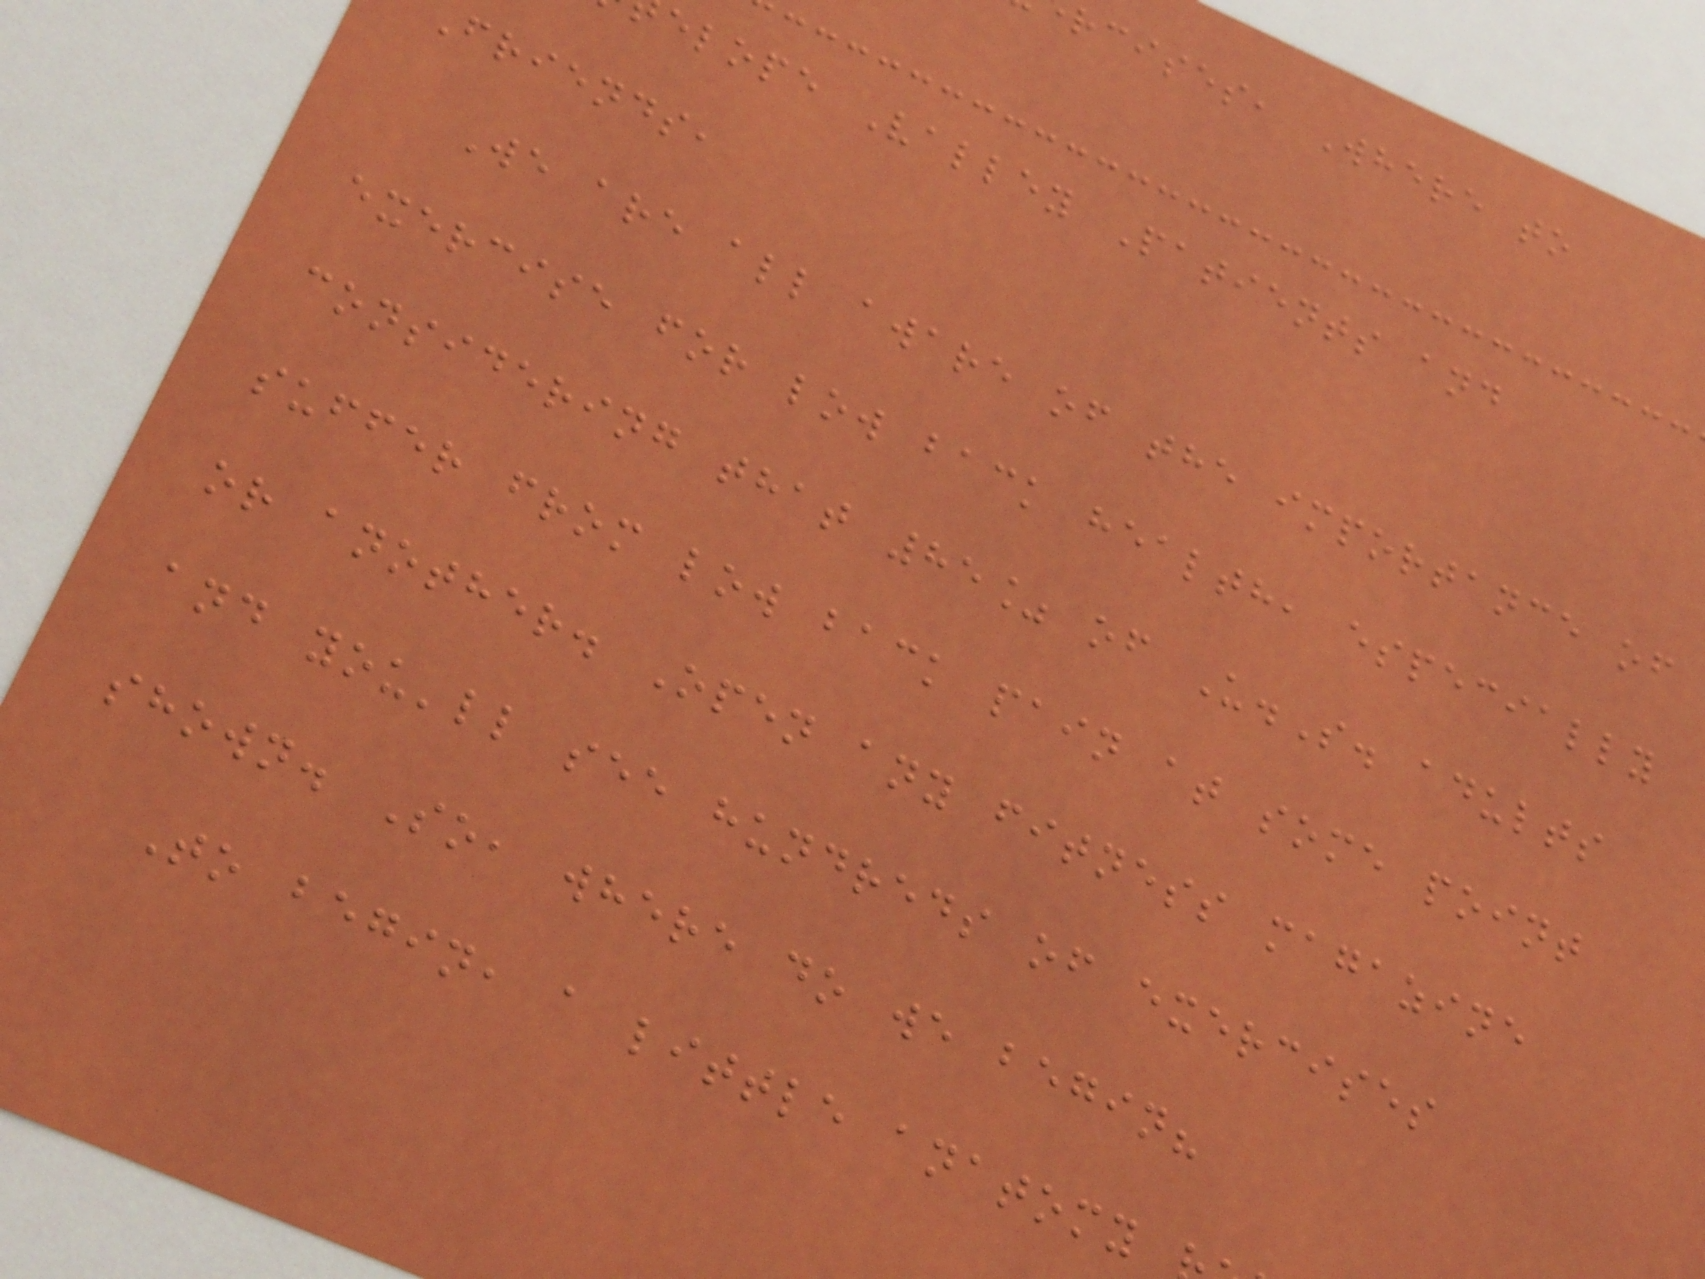rcises, Where to
elope Valley Patients and
friends,
We are all aware of the importance of
exercise for low back health, especially
considering that 85% of U.S. adults
suffer from low back pain at some point
or another. Open any fitness magazine
and you'll see hundreds of exercises
shown. So, where do we begin?
To begin, a little anatomy
